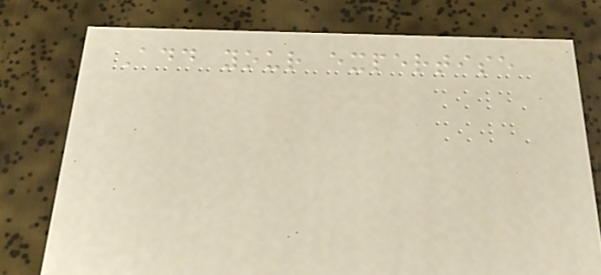Add your expertise
